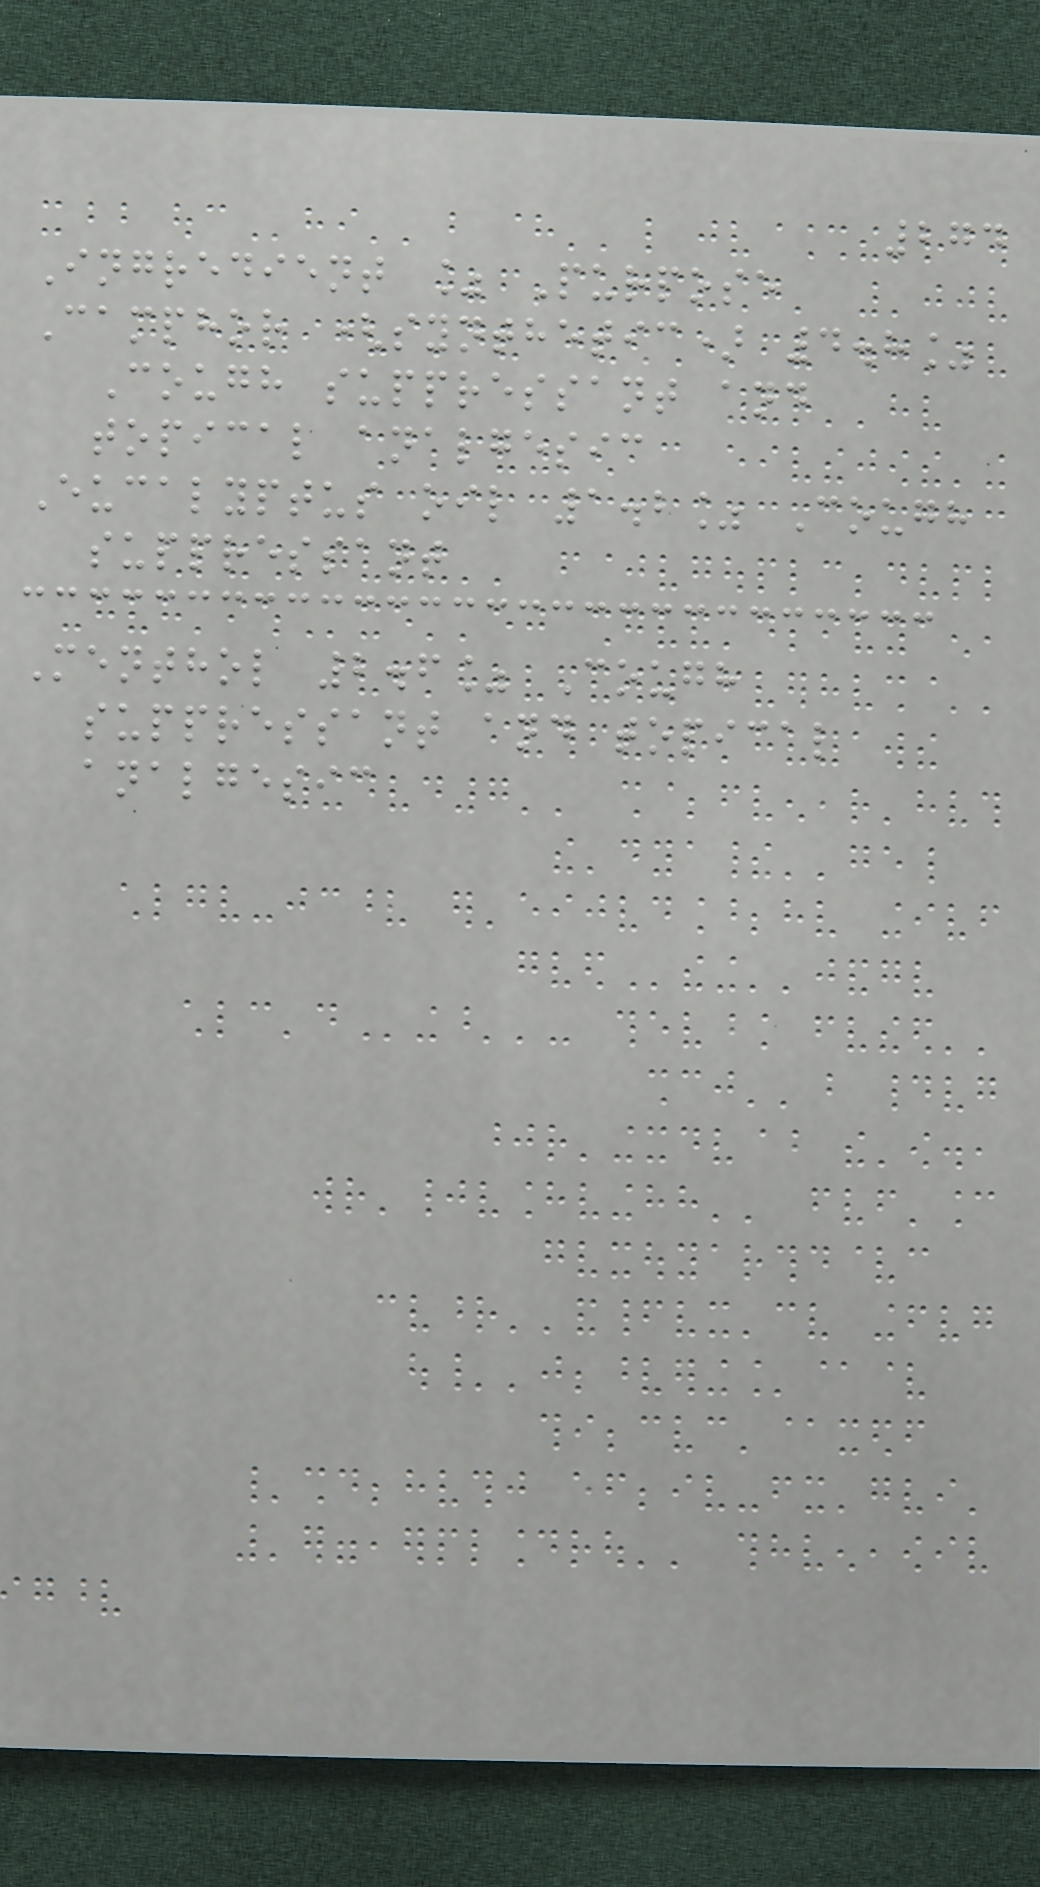274
Ingredient % Purpose
Camphor (synthetic) 4.8%
Cough suppressant and
topical analgesic
Eucalyptus oil 1.2% Cough
suppressant
Menthol 2.6% Cough
suppressant and topical
analgesic
